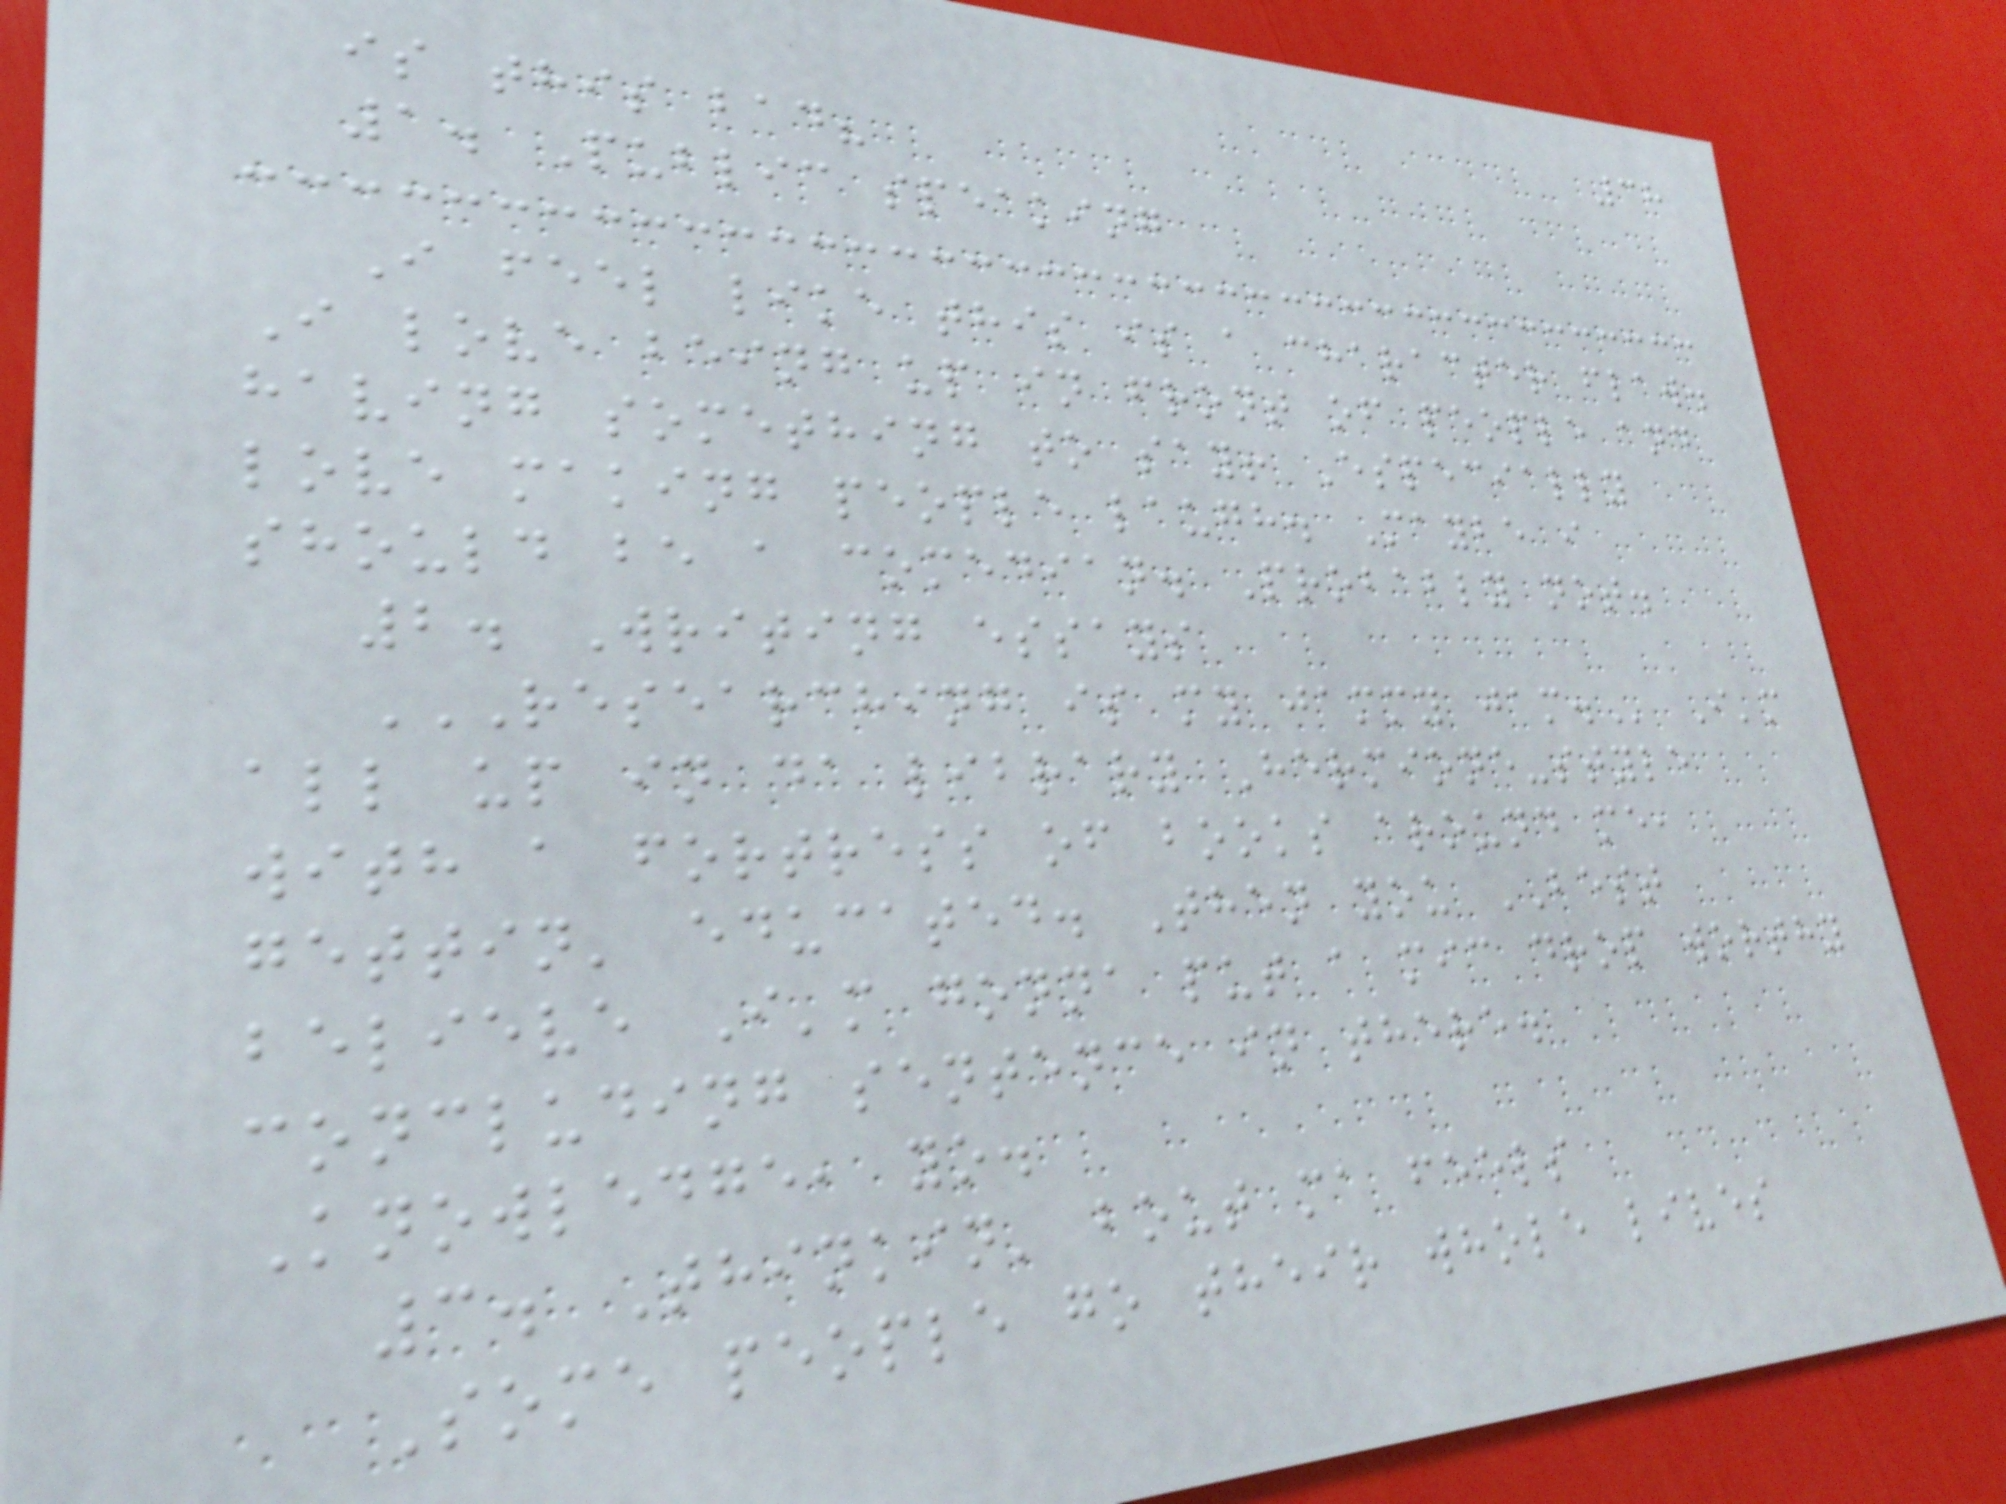38
is this bad?
1. Public speaking
I feel like this is a character flaw.
I love being up in front of people and
having something to say! Especially
love making people laugh. Maybe i
should be a comedian. Probably not.
2. Writing essays
RESEARCHING IS MY JAMMY JAM. I'm
all up in da library Hermione-style
with a fortress of books around me,
gettin' educated. Then you BEST
believe I'm gonna put a mic drop worthy
concluding sentence in there.
Knowledge, yo.
3. Thinkin' bout ma feels
Some people go their whole lives
